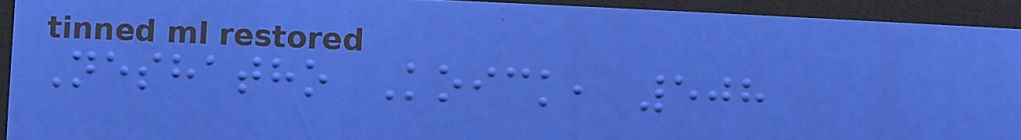Neshatho Koick, 508
